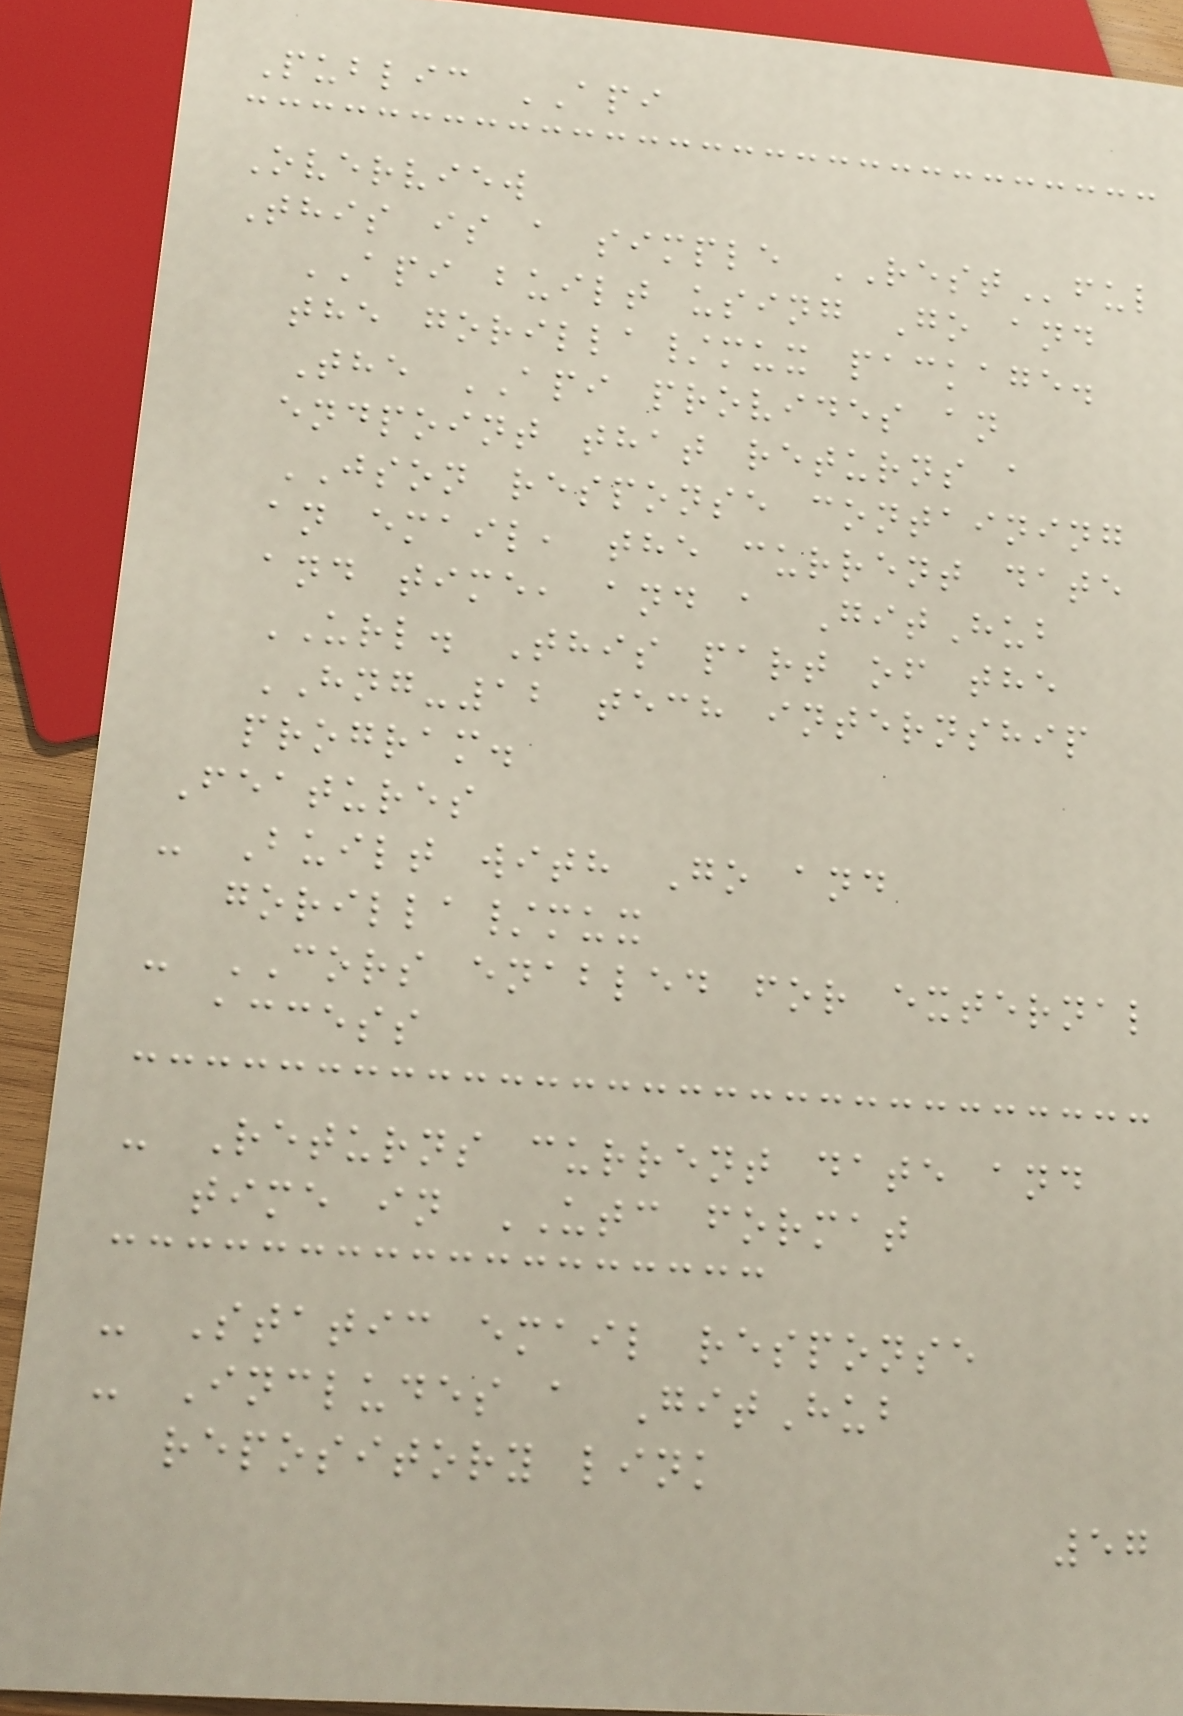Public API
Overview
This is a simple RESTful
API built using Go and
the gorilla/mux package.
The API provides an
endpoint that returns a
JSON response containing
an email, the current date
and time, and a GitHub
URL. This part of the
HNG-12 tech internship
program.
Features
- Built with Go and
gorilla/mux
- CORS enabled for external
access
- Returns current date and
time in UTC format
- Static email response
- Includes a GitHub
repository link
57
